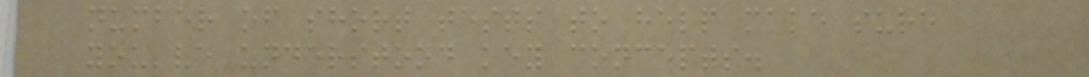number of short tests to help make sure
you've understood key concepts.
